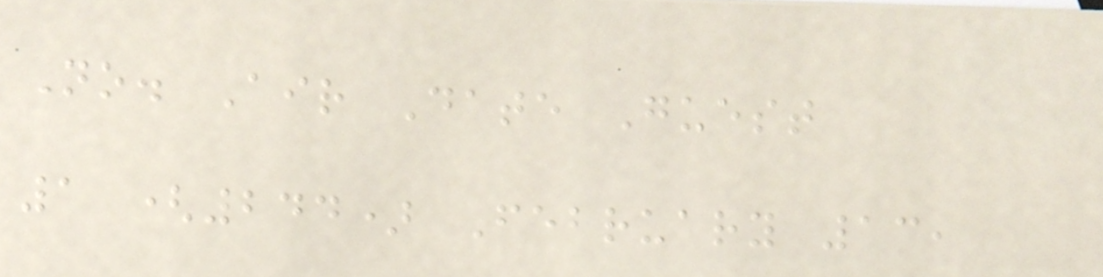No. Air Date Guest
1 (244) February 13,
